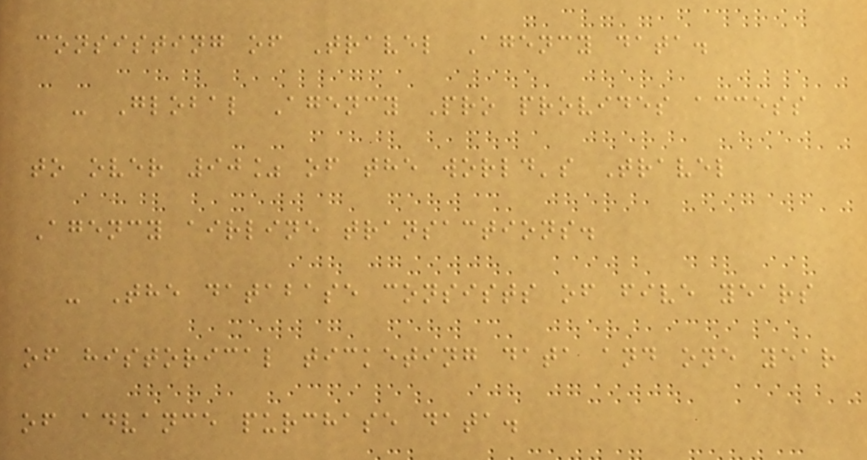consisting of Travel Agency data.
- Global Agency Pro provides access
to over 90% of the world's Travel
Agency airline transactions.
- The database consists of five years
of historical ticketing data and one year
of advance purchase data.
